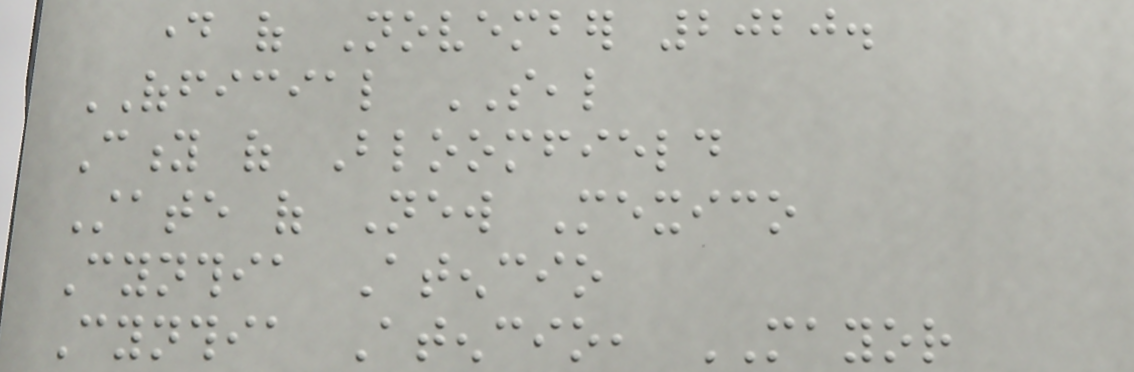day of November 2020.
OFFICIAL SEAL
City of Bloomfield
State of New Mexico
Cynthia Atencio
Cynthia Atencio, MAYOR
